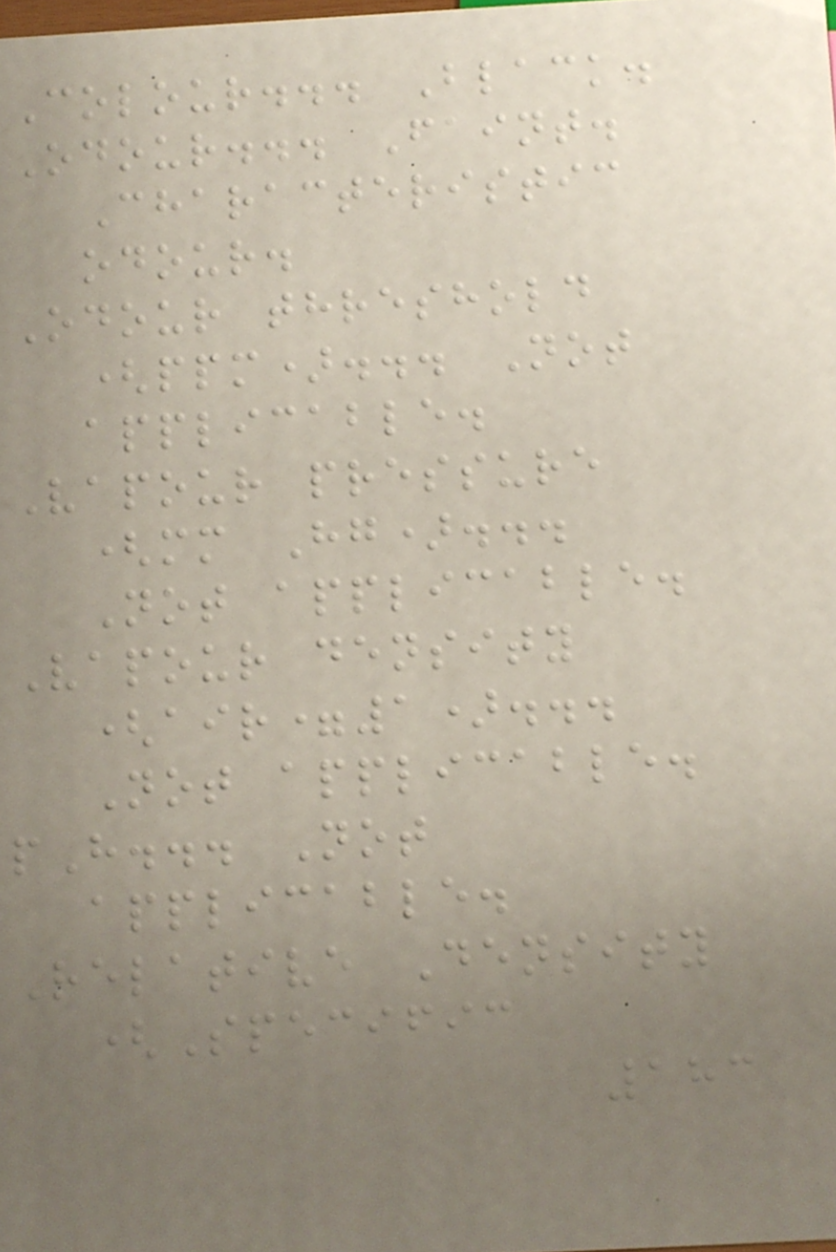Colour... Black.
Odour... Faint.
Characteristic
odour.
Odour threshold
(ppm)... Not
applicable.
Vapour pressure
(mm Hg)...
Not applicable.
Vapour density
(air=1)...
Not applicable.
pH... Not
applicable.
Relative Density
(Specific
183
